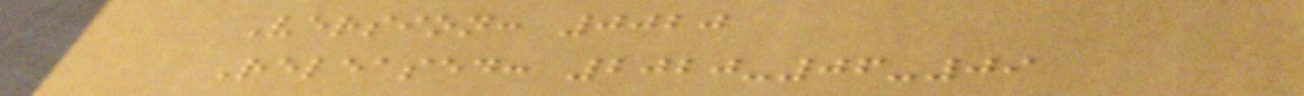Version: 0020
Released: 2020-06-09
